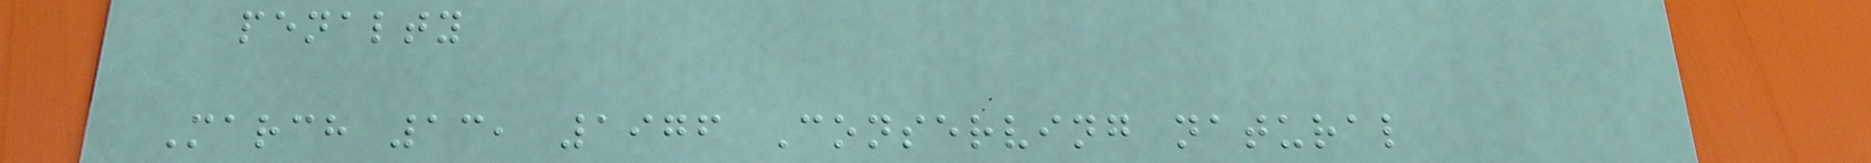penalty
March 13, 1976 Conserving natural
